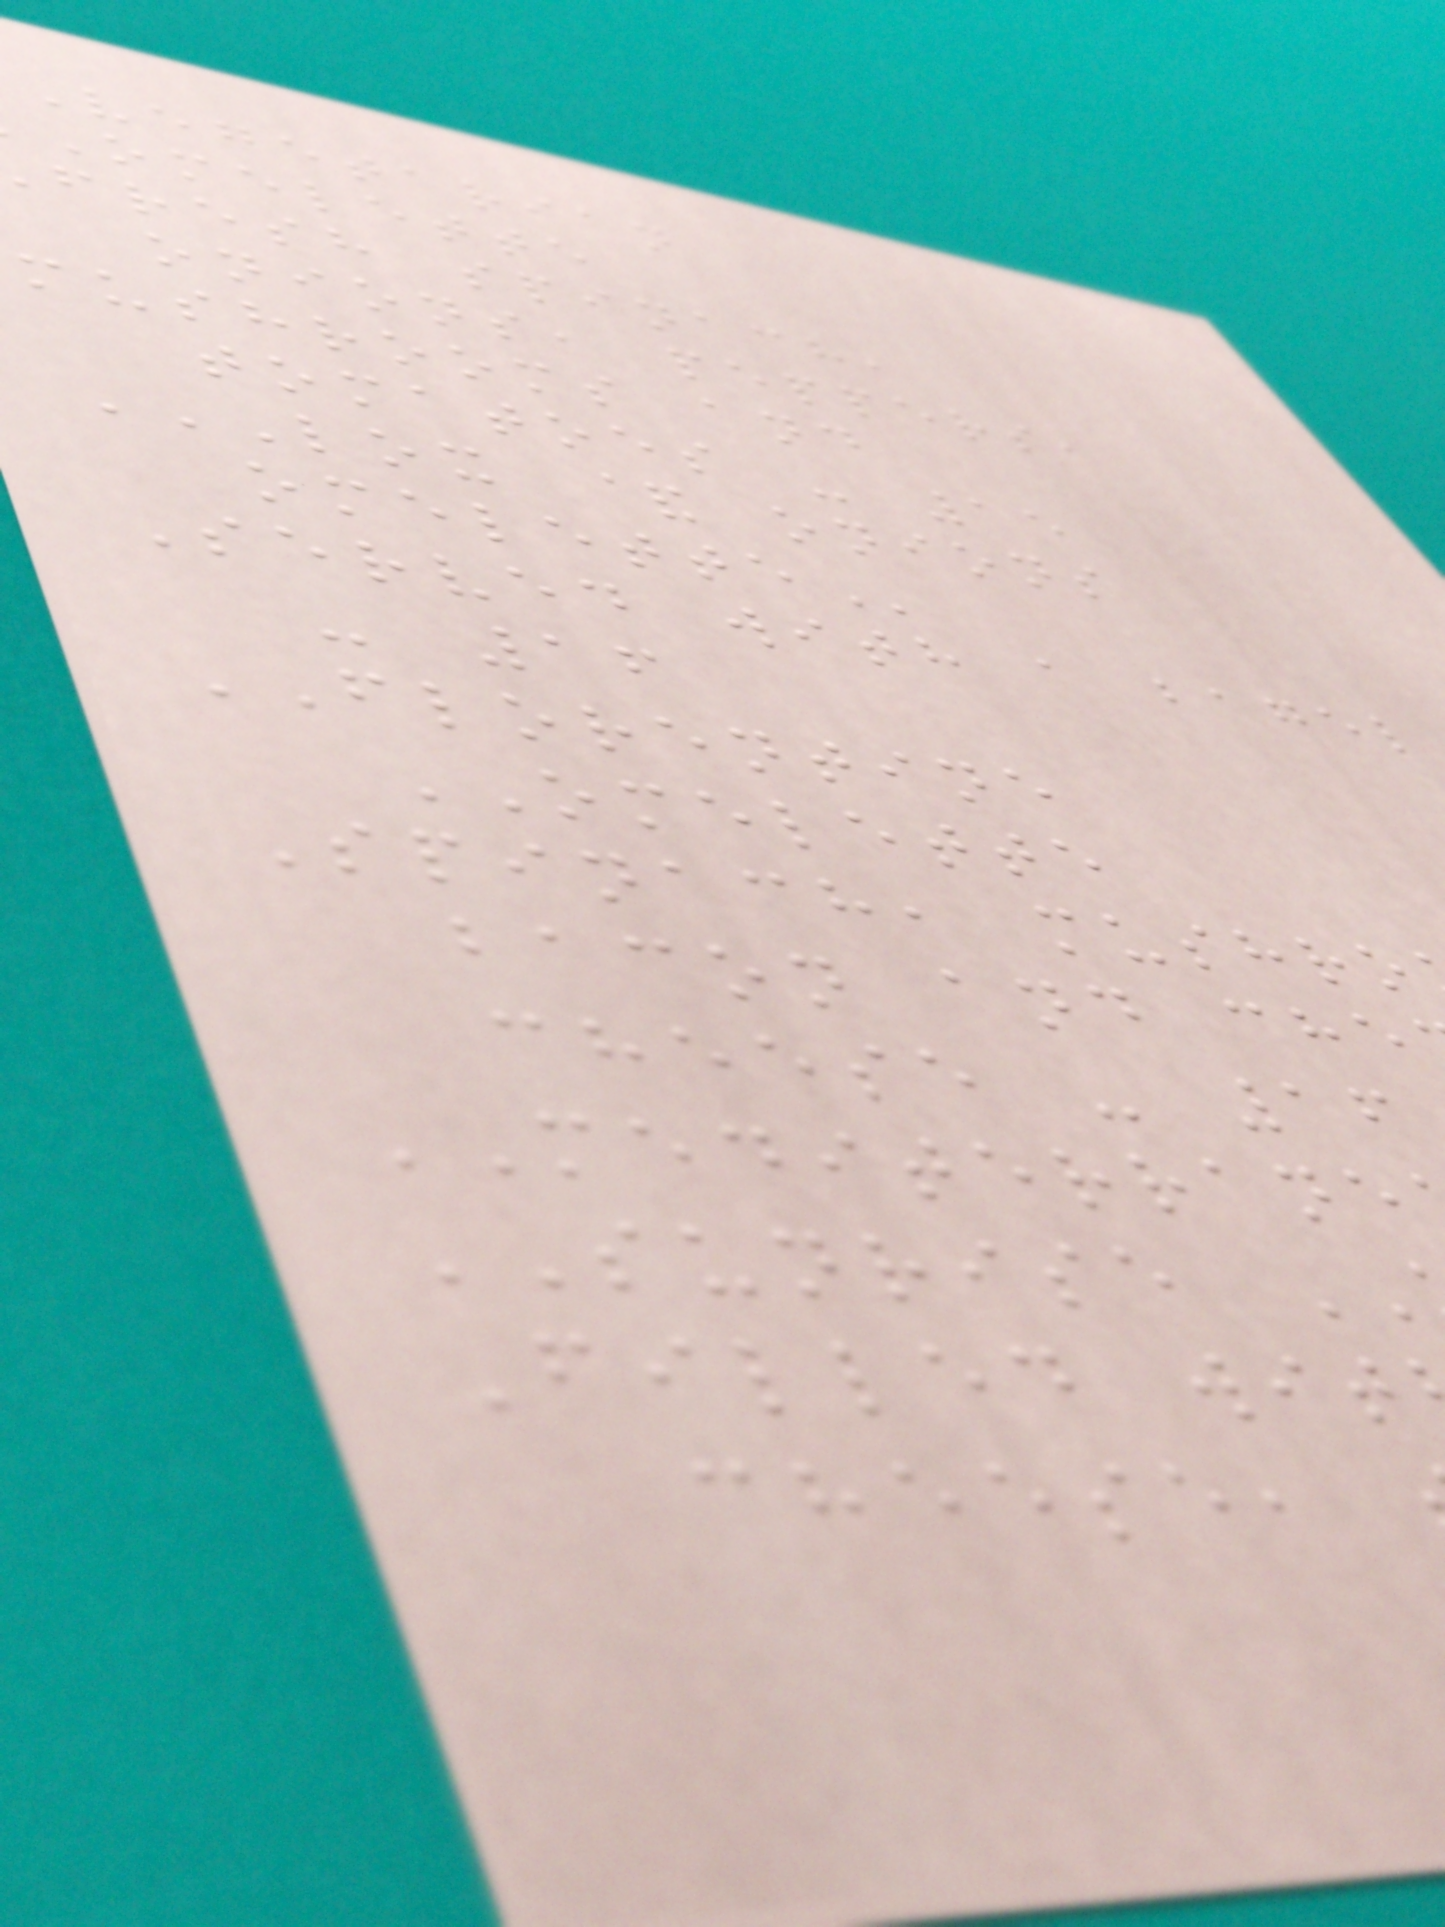vegetarian
omelette
fresh spinach,
onions, peppers,
mushrooms and
tomatoes - 15
LOX & ONIONS
Served with a bagel
- 16
FLORENTINE
OMELETTE
Spinach, mushro
bacon and che
cheese - 16
MEDITERRANE
SUNRISE
Filled wit
cheese,
